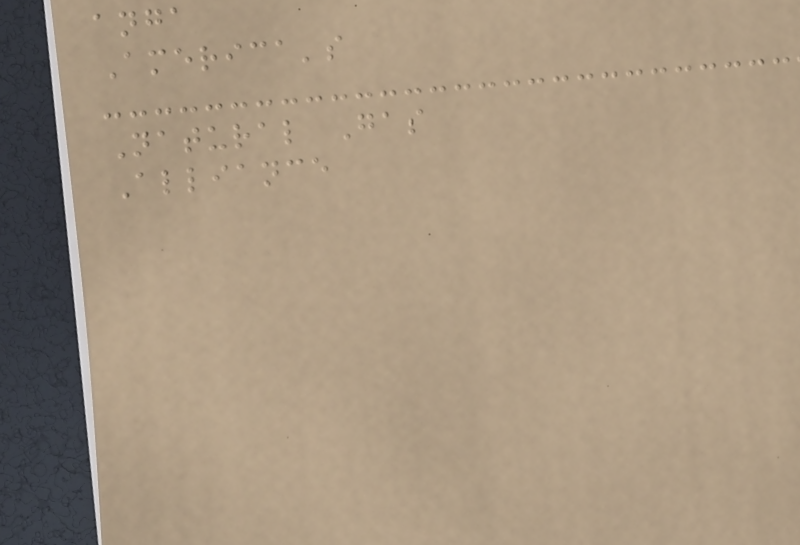anga
America's
Natural Gas
Alliance
